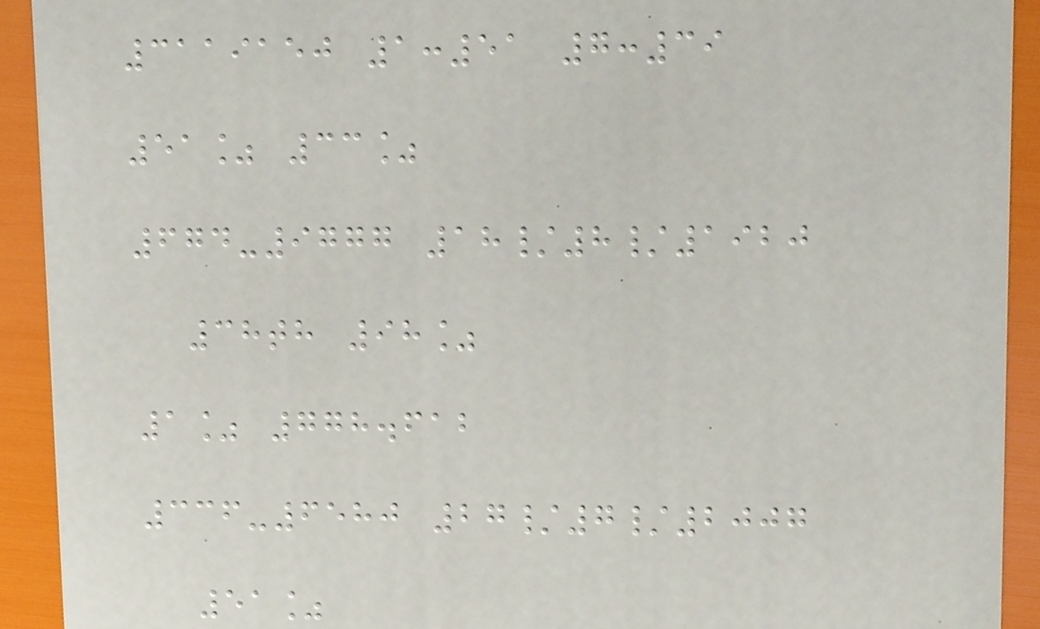3119150 1:51 7:39
51% 33%
674-9777 18/8/1920
38th 98%
1% 778.612
336-6580 27/7/2007
51%
